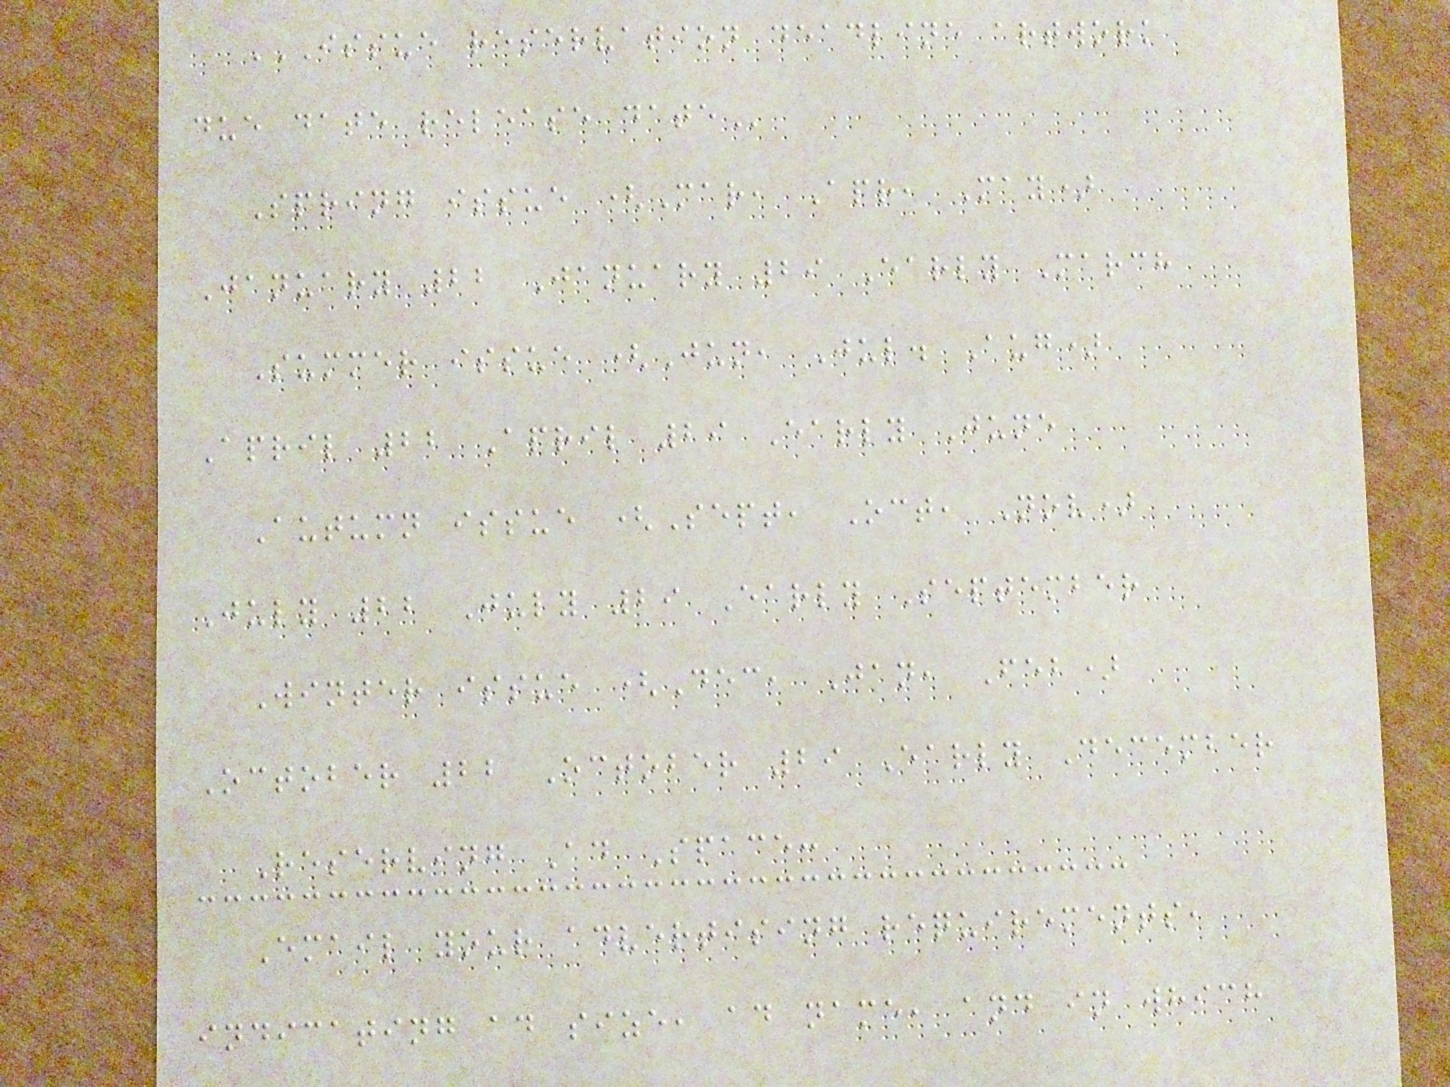ISSUE RESERVATION DEADLINE ARTWORK
DUE DATE RELEASE DATE
Spring issue (Mar, Apr, May)
January 22 January 29 Early March
Summer issue (Jun, Jul. Aug)
April 22 April 29 Early June
Autumn issue (Sept, Oct, Nov)
July 22 July 29 Early September
Winter issue (Dec, Jan, Feb)
October 22 October 29 Early December
Reserving Ad Space:
Email your advertising requirements,
indicating ad size, ad name, and in which
